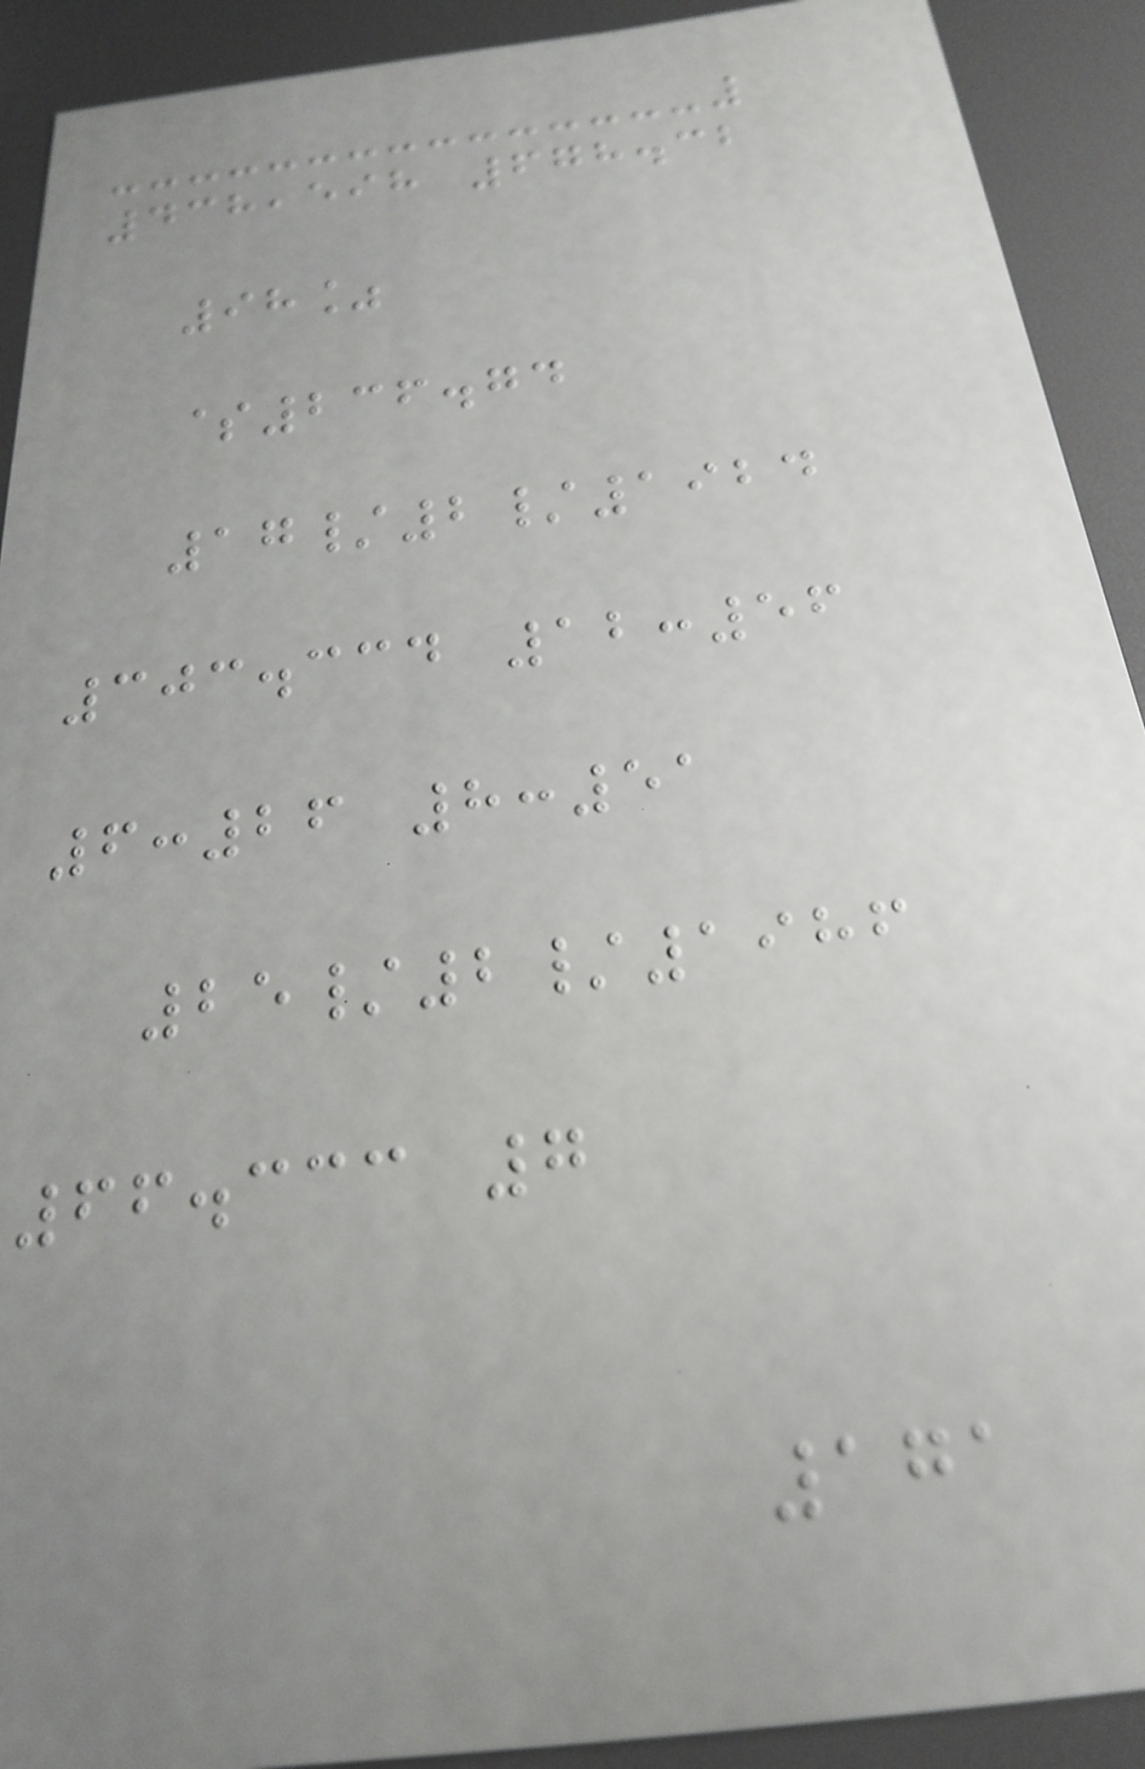438,598 678.32
98%
$236.74
17/2/1924
303.334 12:56
6:26 8:51
25/2/1986
66.333 7
171
